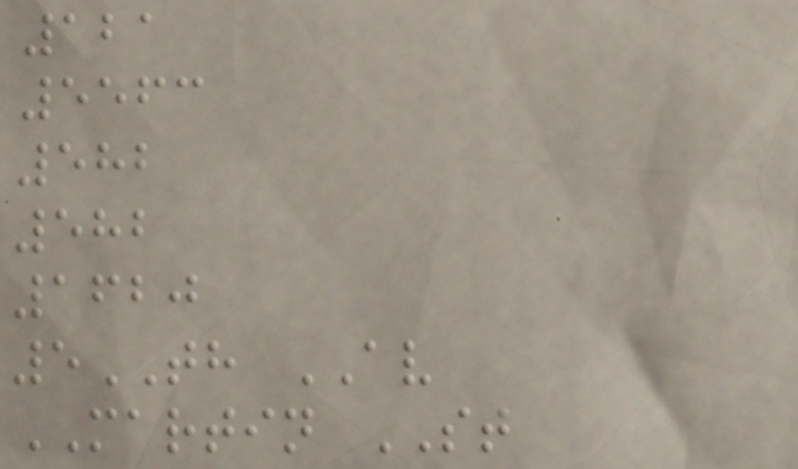121
5563
582
582
1620
5TH AV
MARTIN ST
